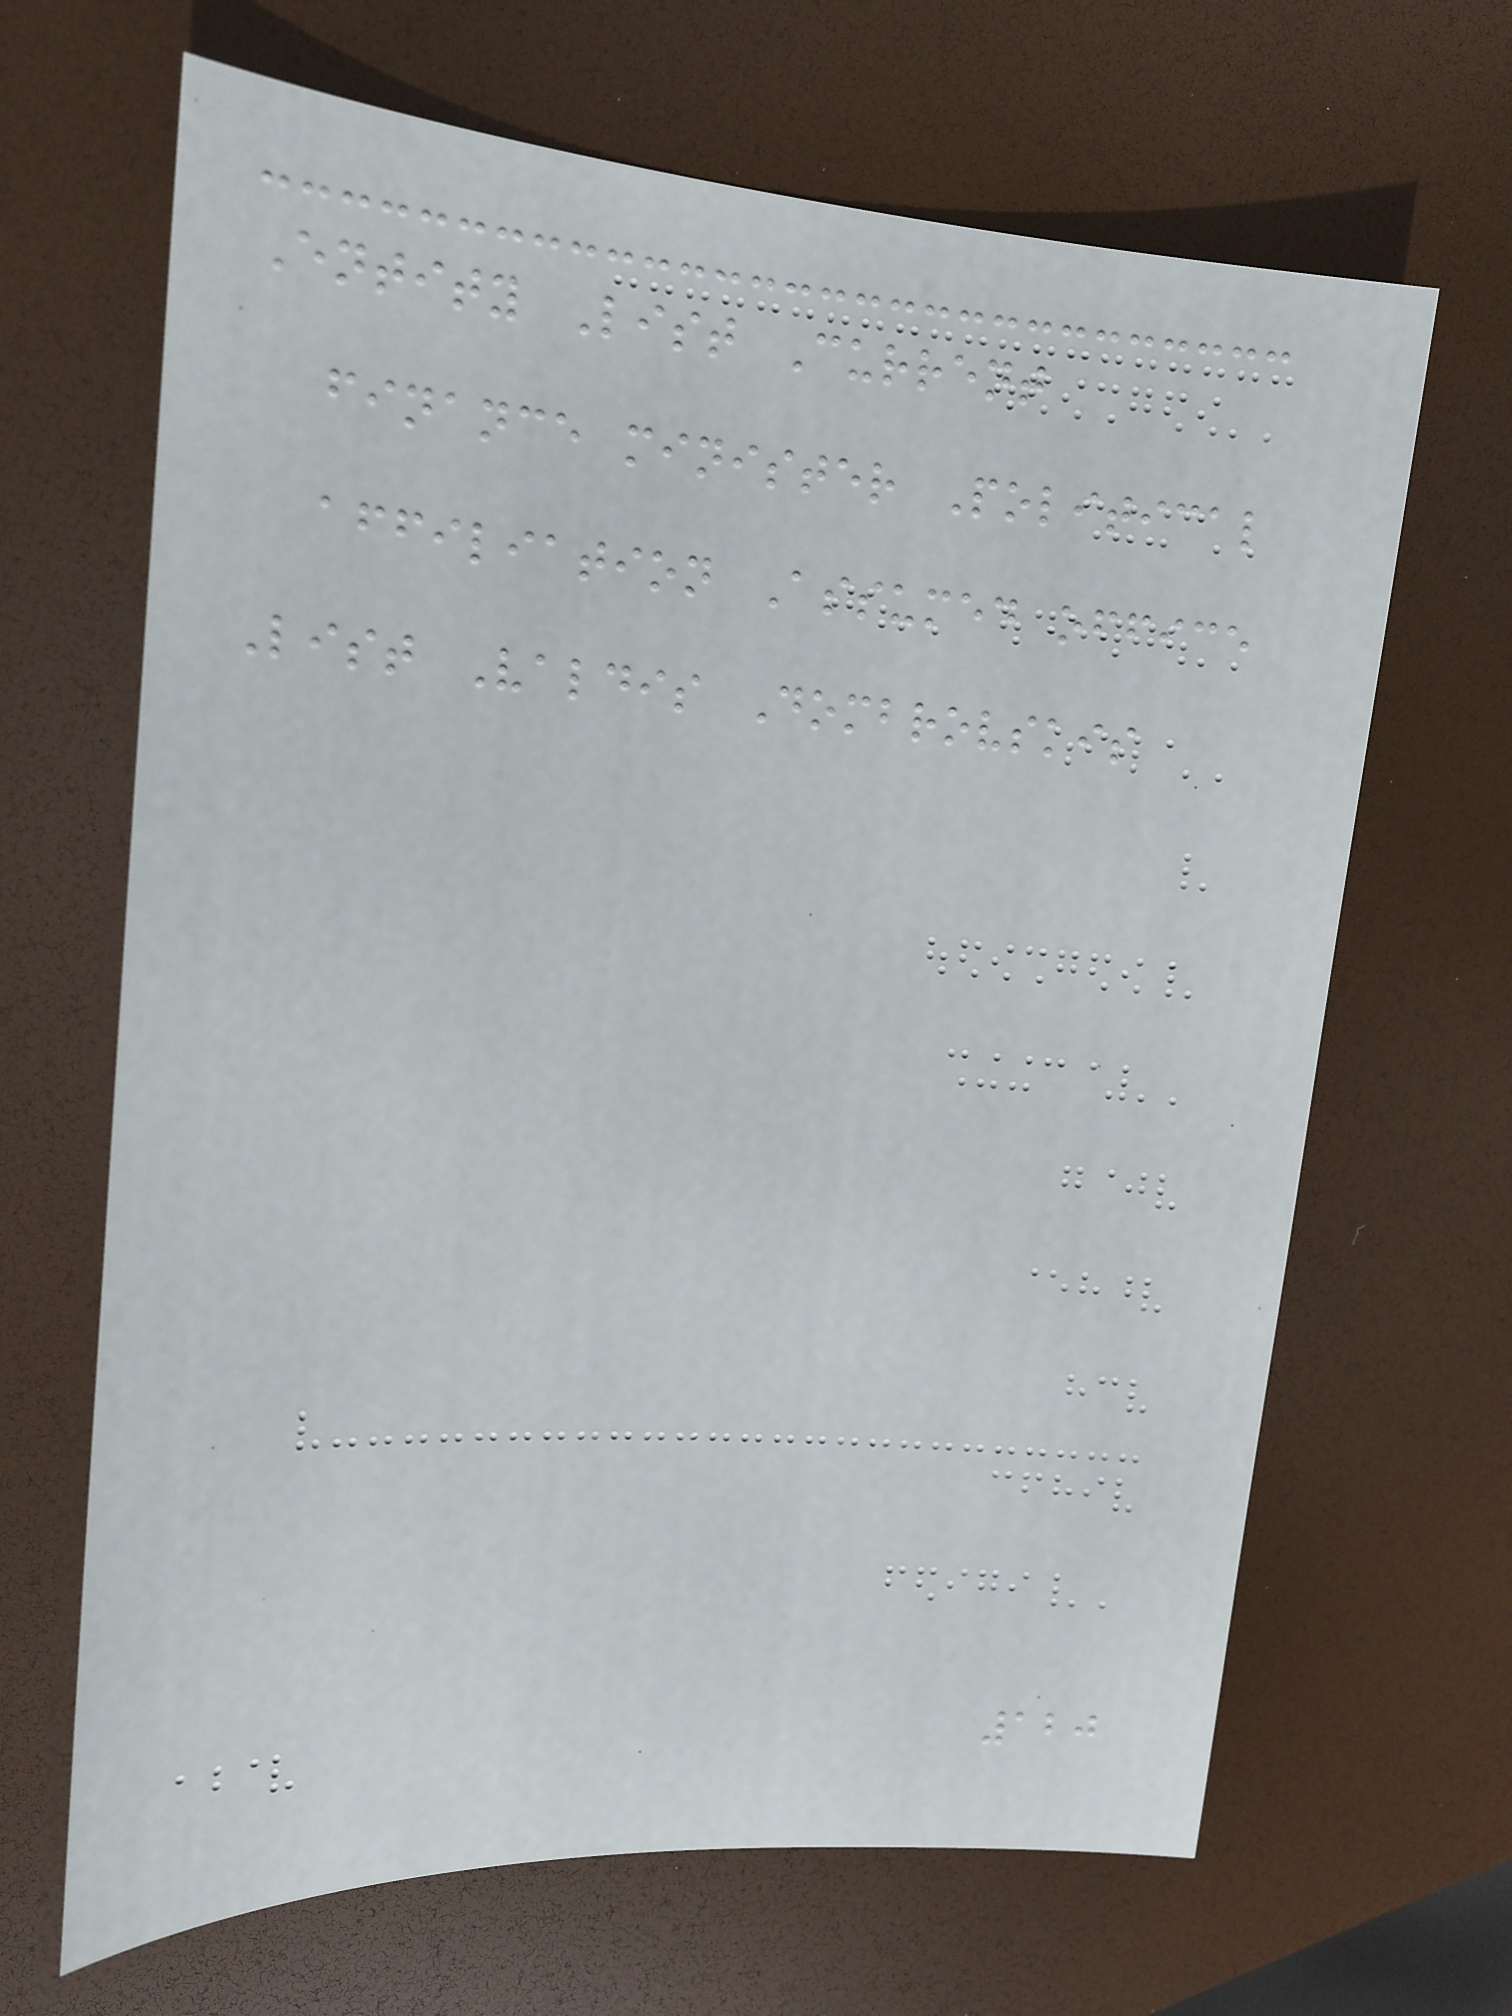Entity List Current
finance minister Political
affiliation Assumed office
List Valdis Dombrovskis
120
